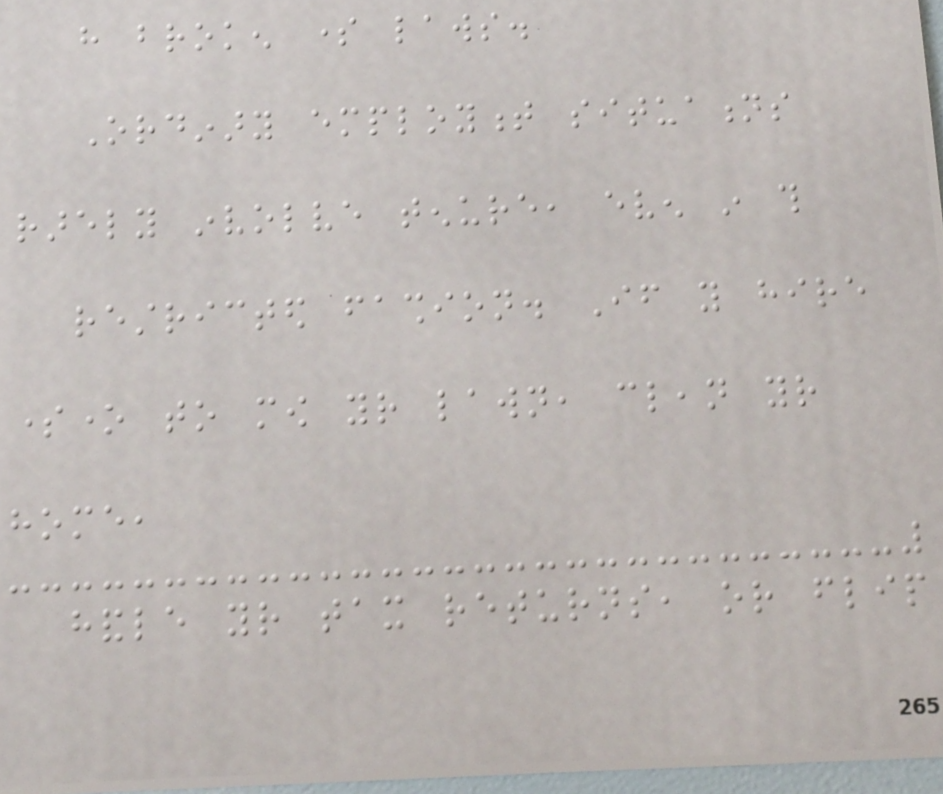have broken some laws.
Ordinary employment situations
rarely involve tenure, even in this
restricted fashion. If you hire
someone to mow your lawn, clean your
home,
handle your tax returns, or flip
